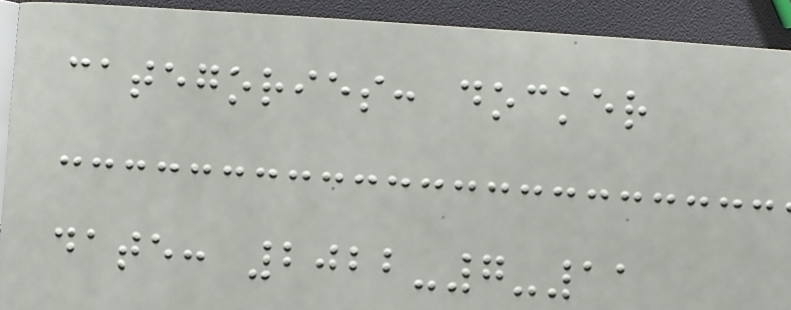categories: docker
date: 2022-7-11
